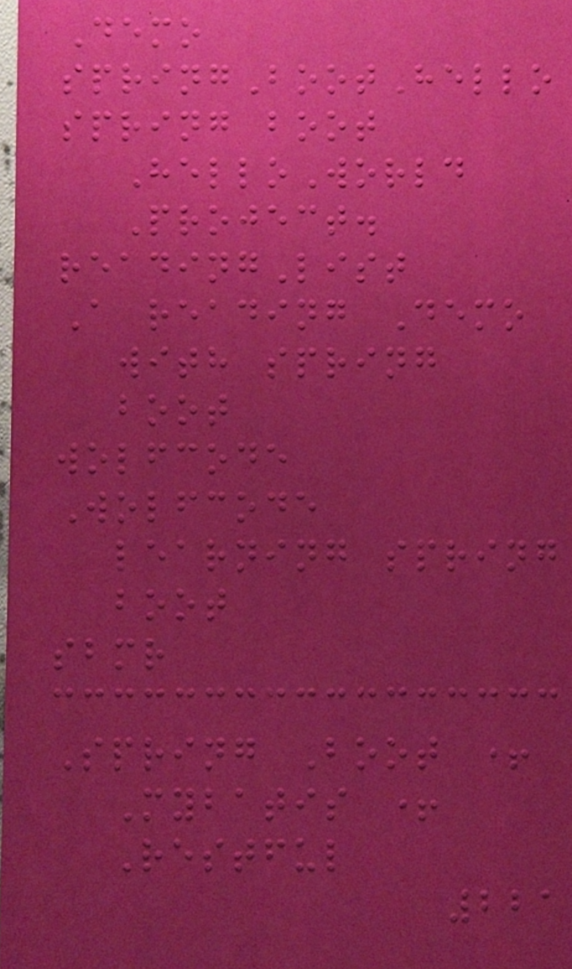Demo
springBootHello
spring boot
HelloWorld
Project.
readingList
A reading Demo
with spring
boot
wolfcode
Wolfcode
learning spring
boot
sbmr
Spring Boot +
Mybatis +
Restful
221
